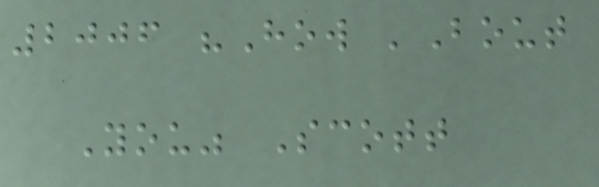2006 "How 'Bout
You" Scott
